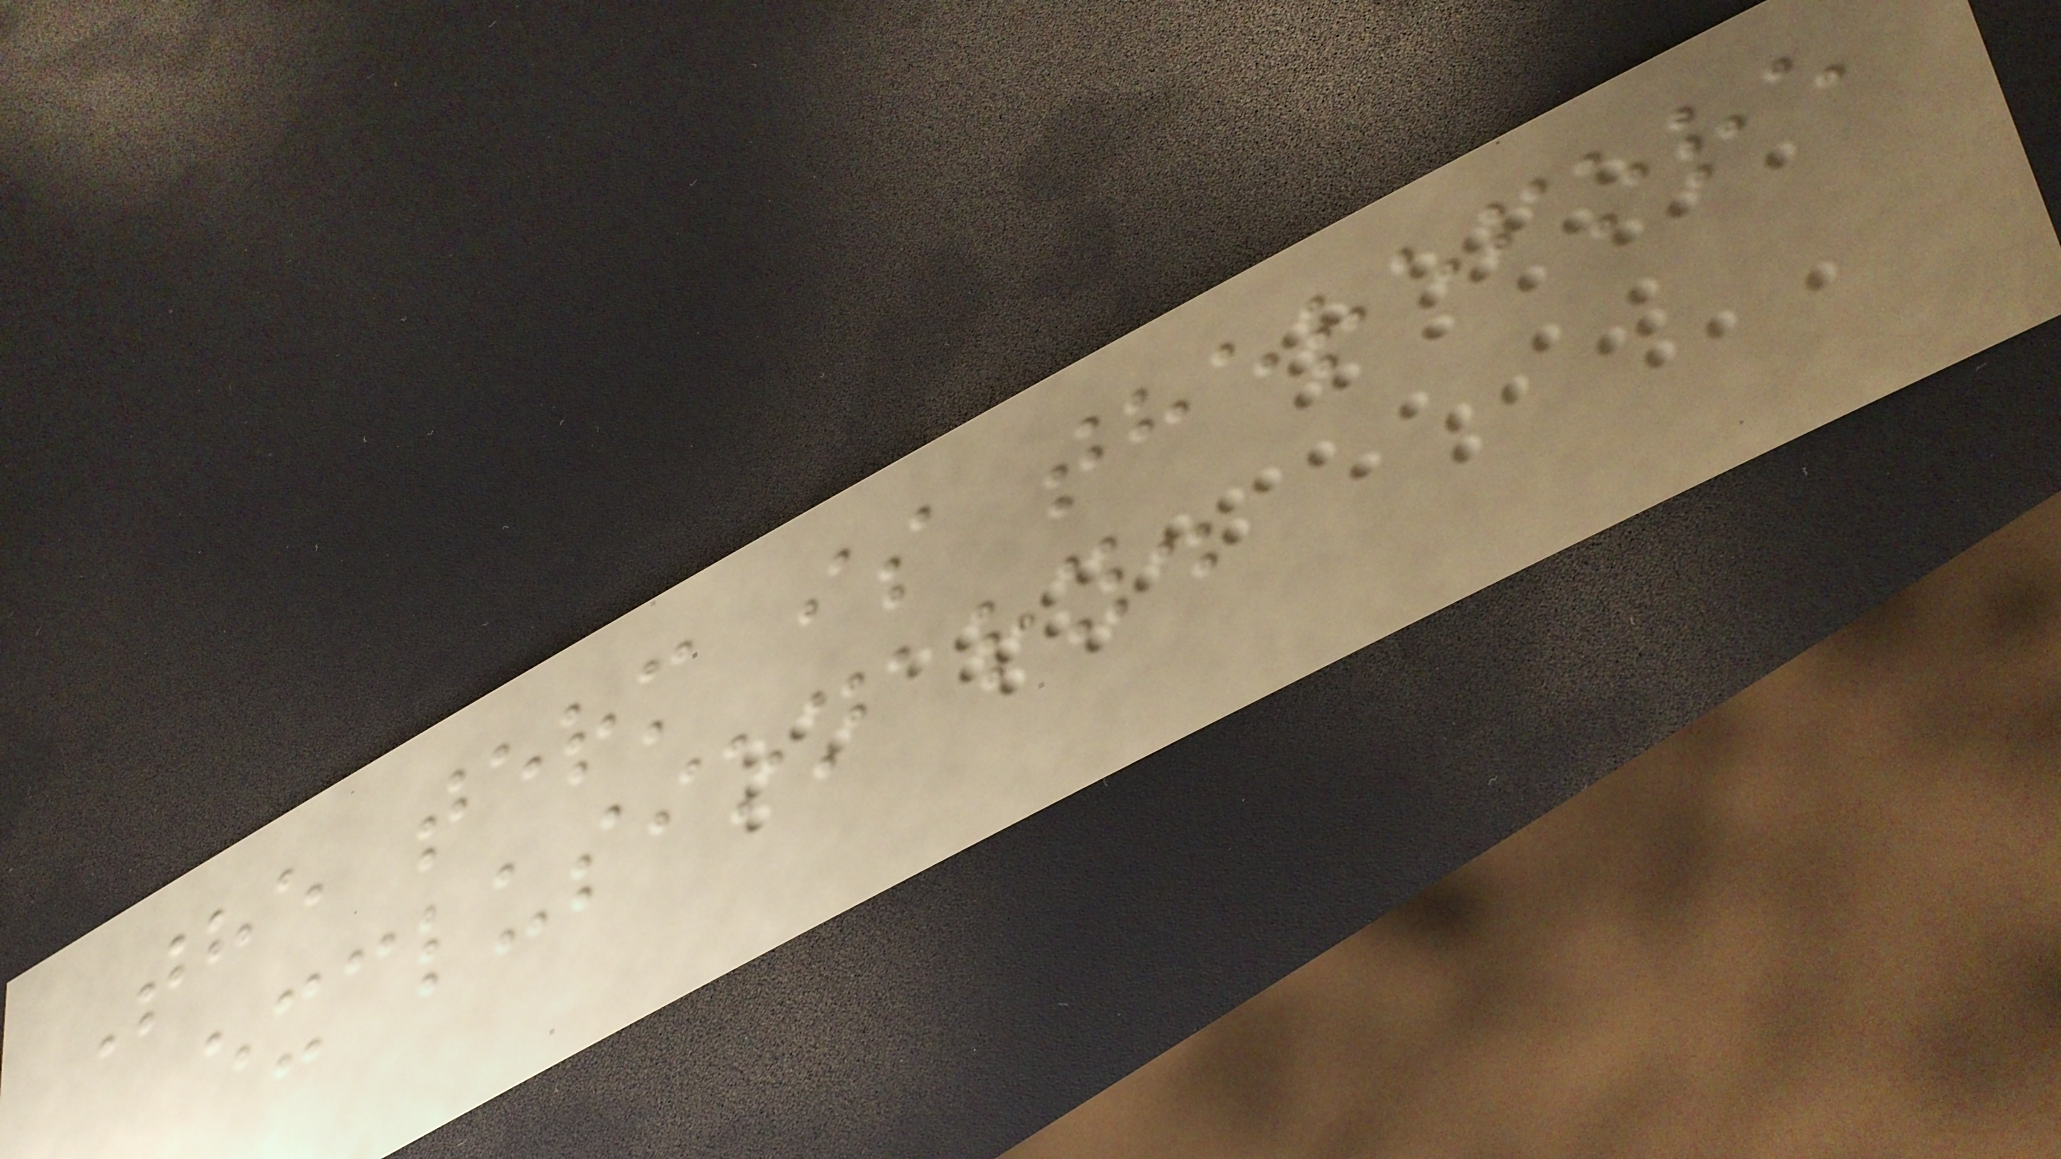The term is therefore
exclusionary.
